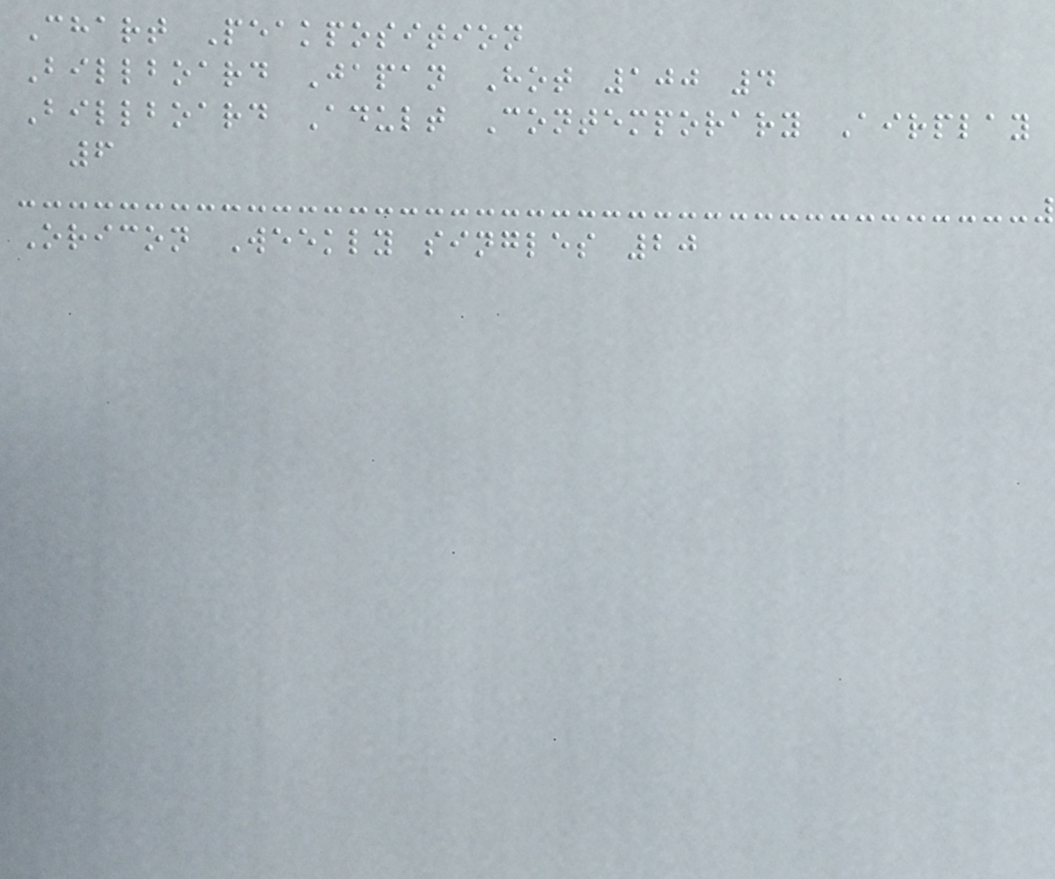Chart Peakposition
Billboard Japan Hot 100 4
Billboard Adult Contemporary Airplay
6
Oricon Weekly singles 20
